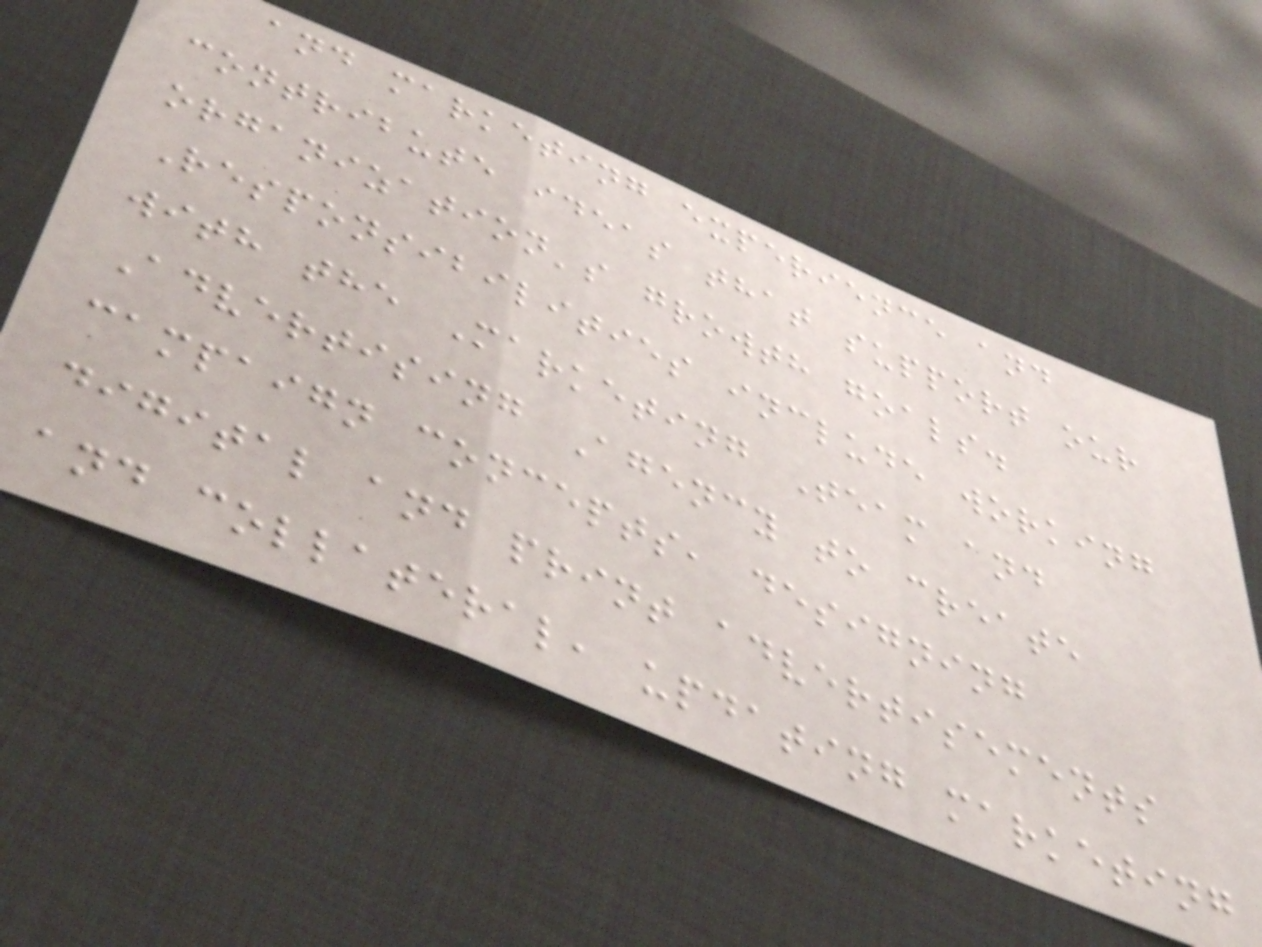and marketing experience and
contribute ideas that support our
organization's growth goals.
Responsibilities include working
with the Marketing Team and
Advertising Agency to create
campaign concepts, designing
digital and print advertisements
and collateral, updating marketing
